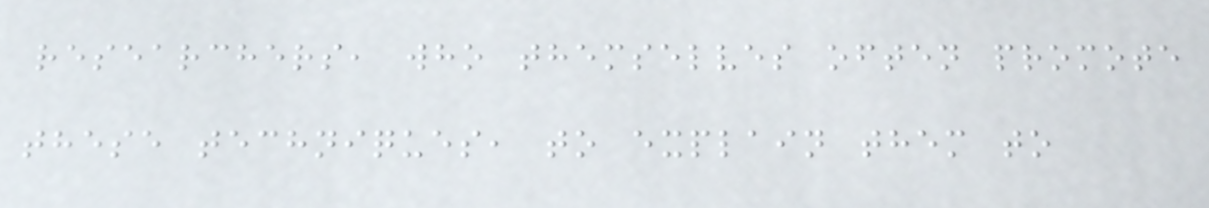researchers, who themselves often promote
these techniques, to explain them to
